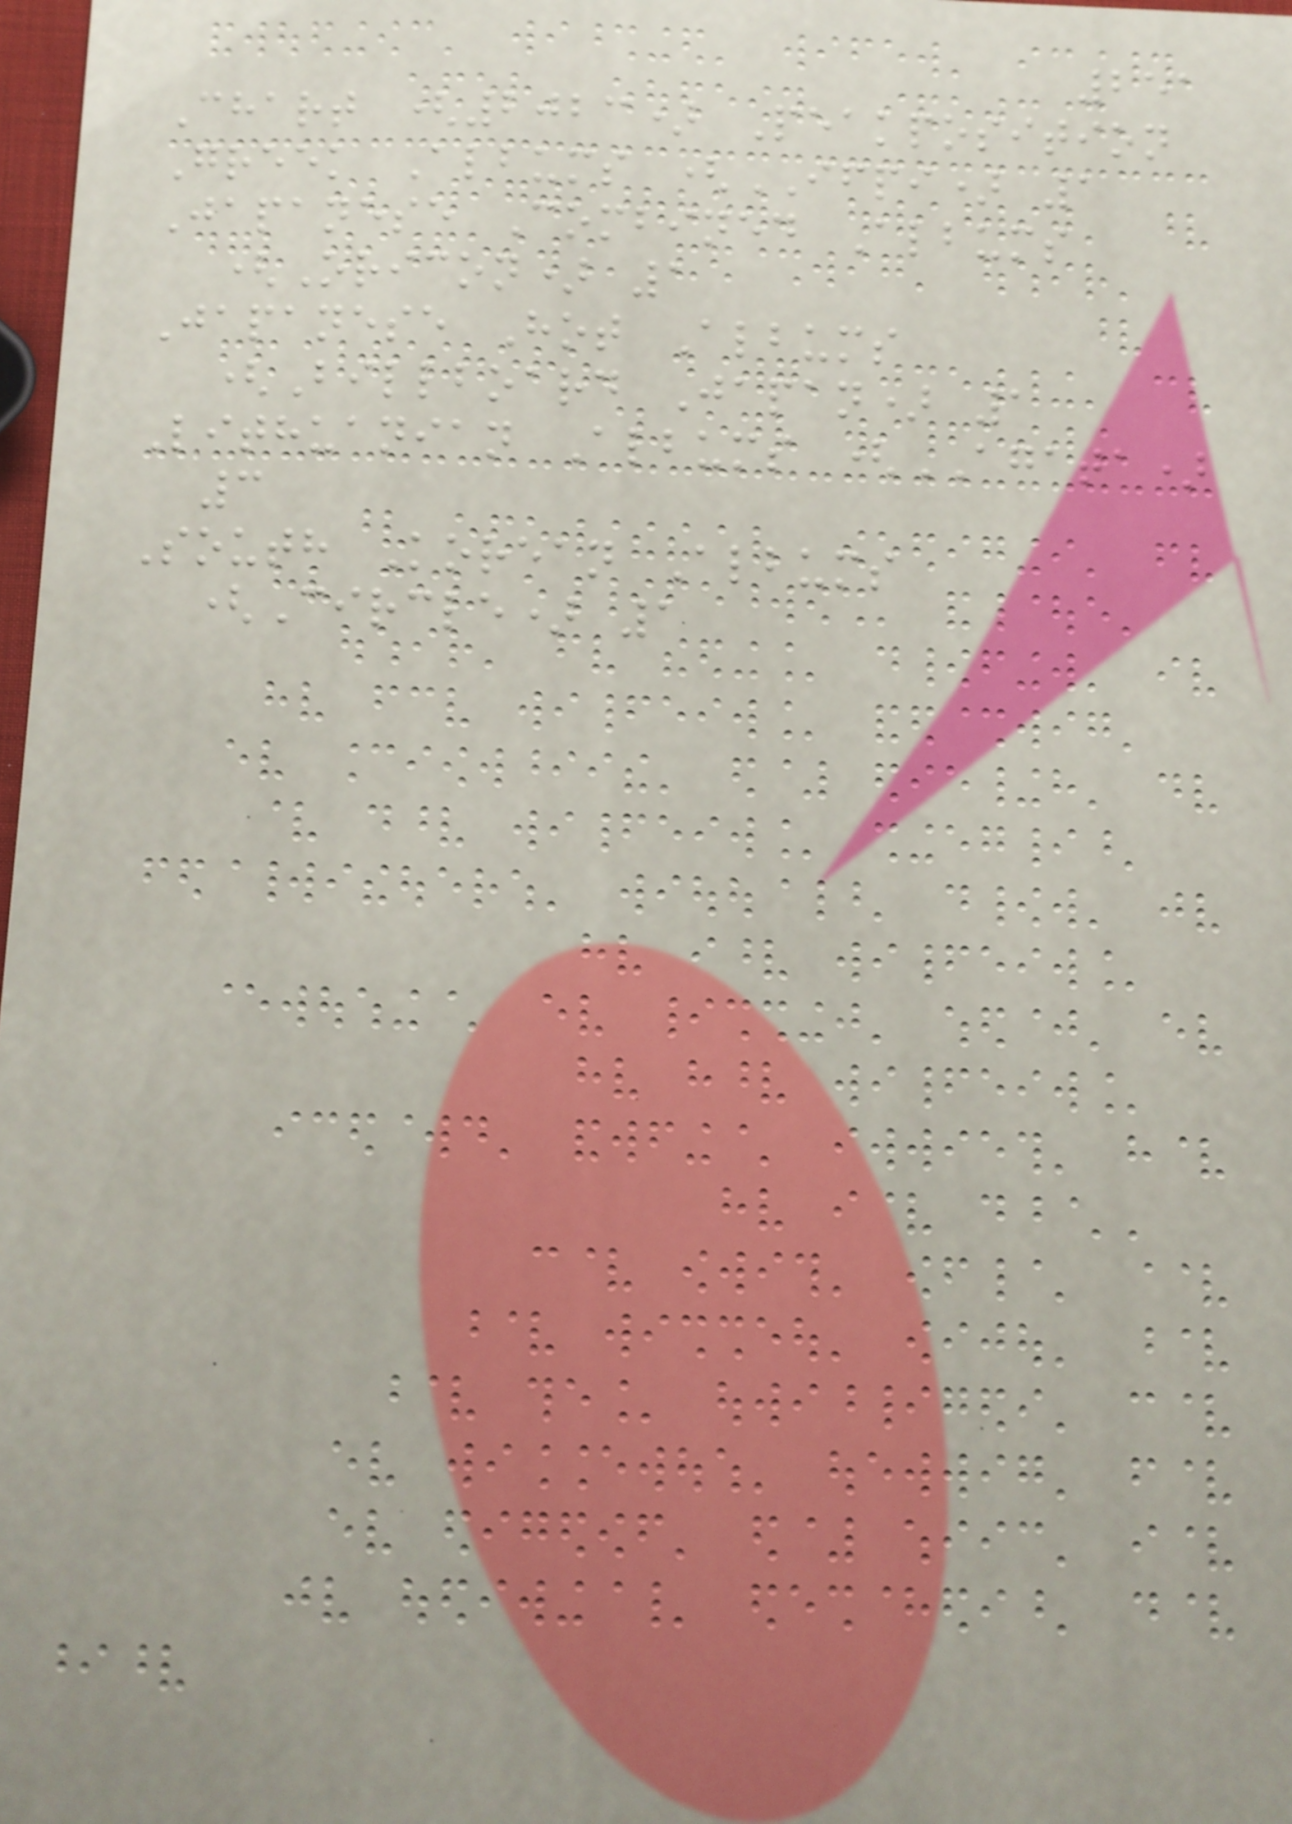251
Chart (2023) Peakposition
Greek Albums (IFPI) 1
Japanese Combined Albums
(Oricon) 1
Japanese Hot Albums
(Billboard Japan) 1
Lithuanian Albums (AGATA)
3
South Korean Albums
(Circle) 1
